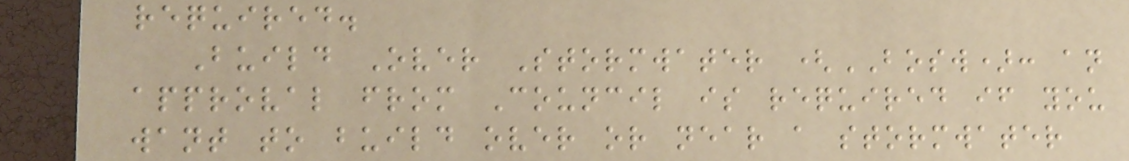required.
Build Over Stormwater (BOSW): an
approval from Council is required if you
want to build over or near a stormwater
